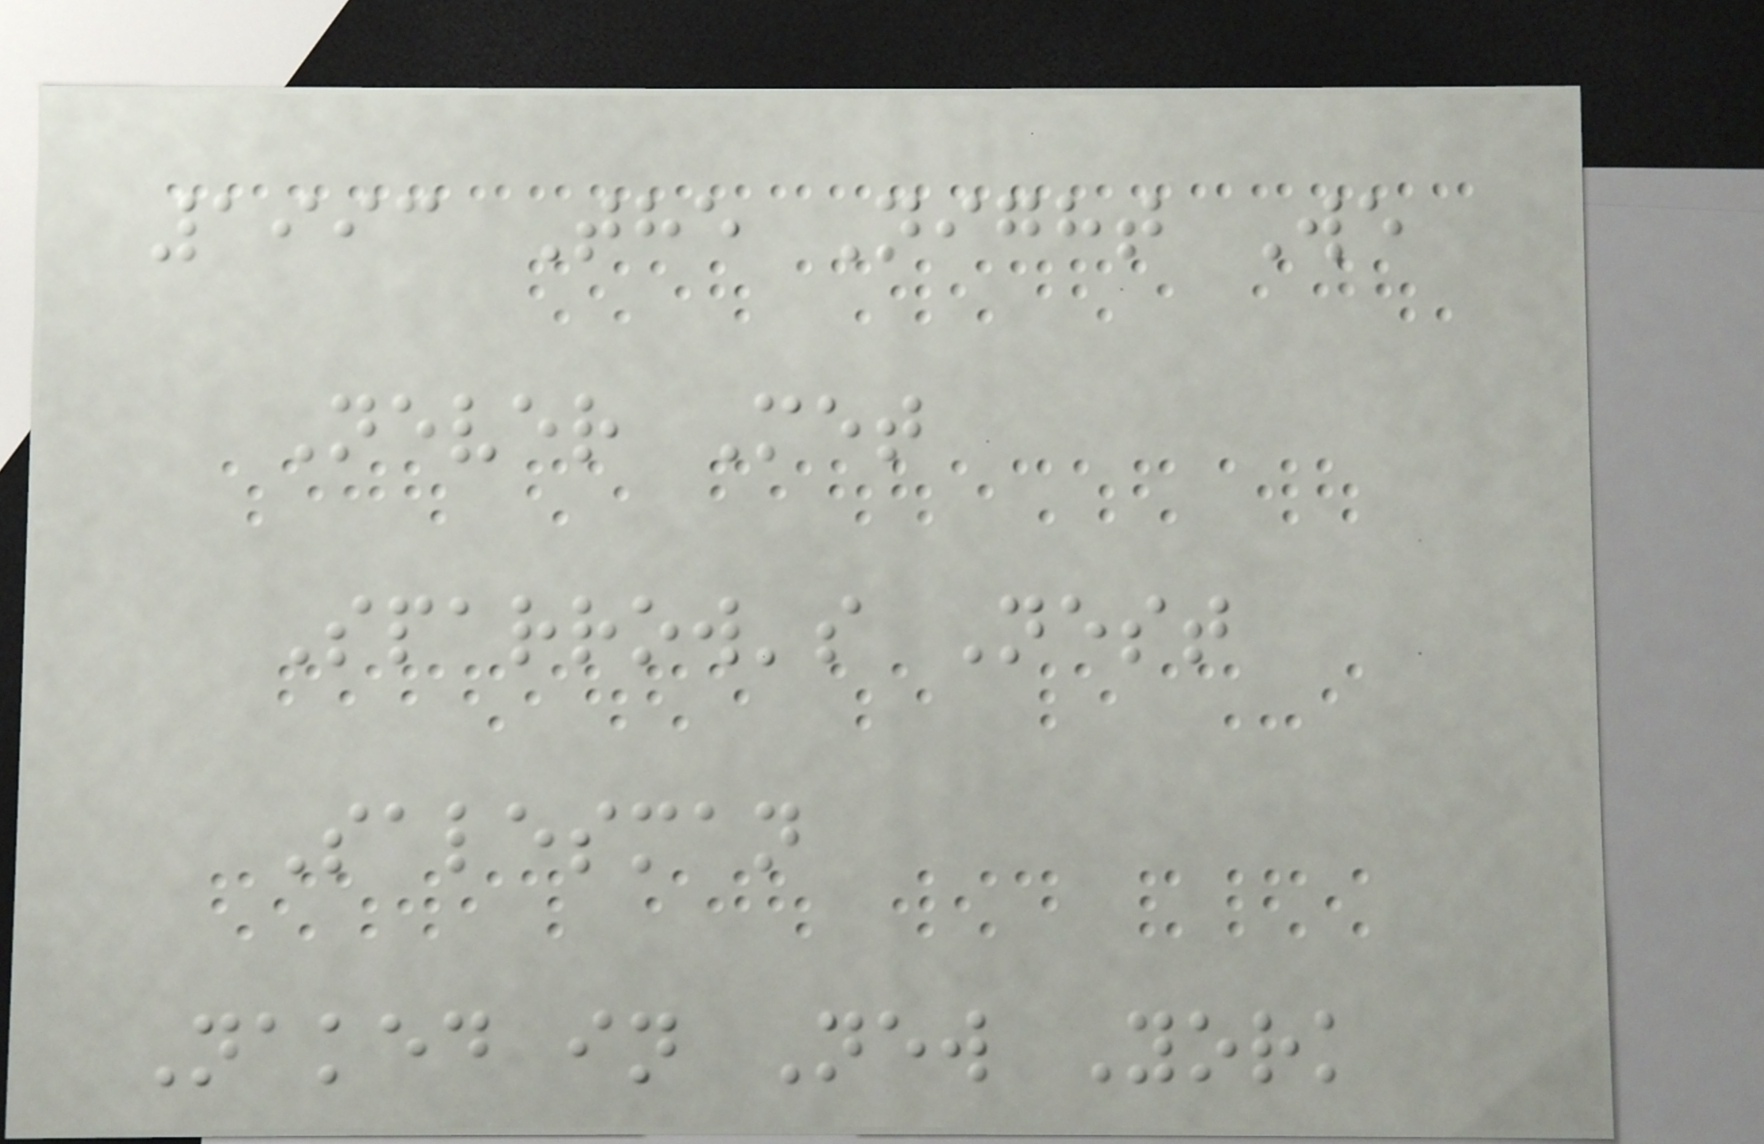1993 The Night We
Never Met
Sparrow's Nest
Salesman
Naked in New York
